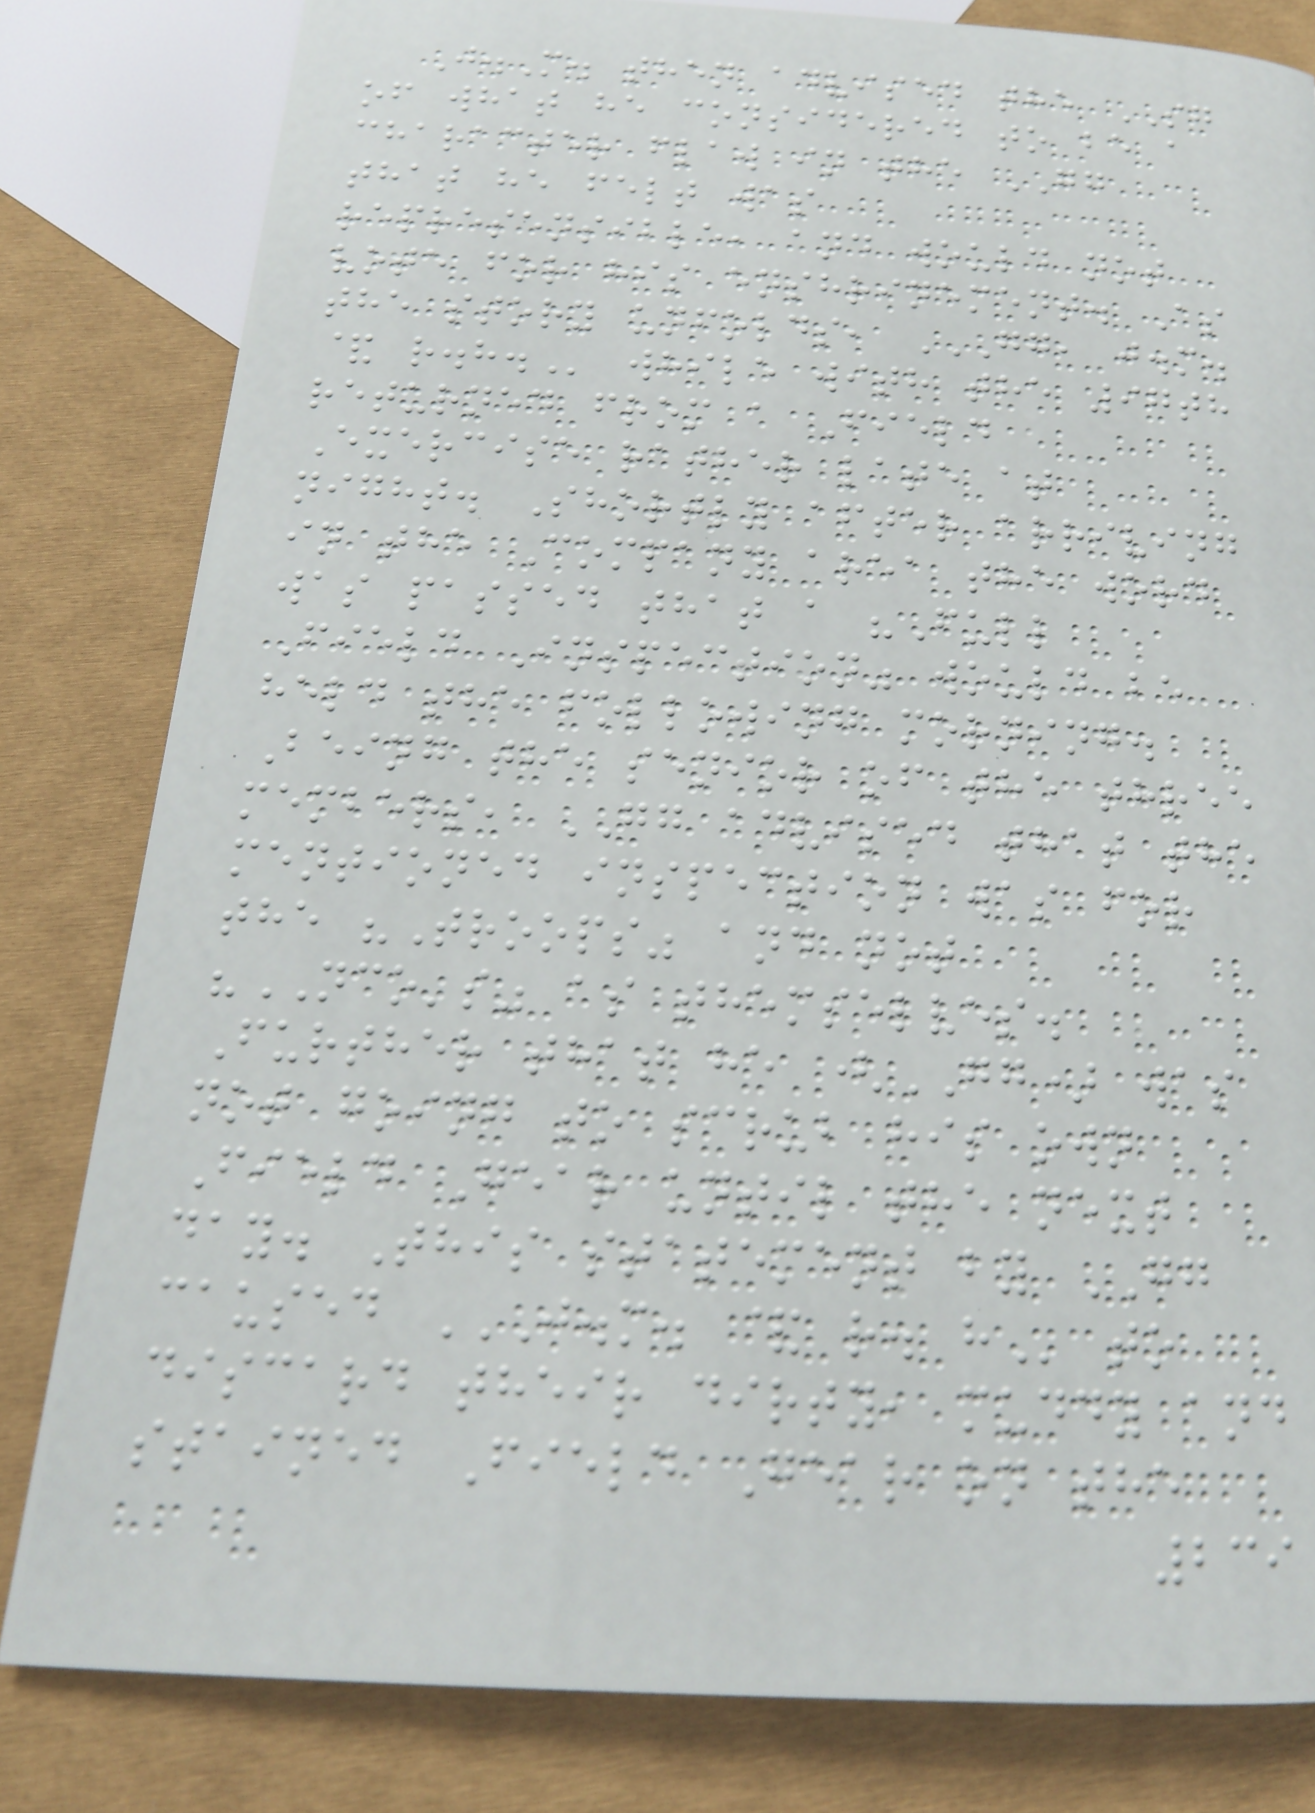J.M. then advised the SG
of what he considered to be a
character flaw in the GG
that he felt was
represensible, and would not
vote for his enshrinement. As
the story unfolds, GG, J.M.
& R.H. while with the 97th
returned from a Field
Exercise rather late at
night. Shortly after arriving
in the Company area the word
was passed that a "Full
Field Inspection" would be
held the following morning.
Being the senior of the three
members, GG advised that the
mentioned inspection was for
the "Troops" and not
"NCO's" as themselves.
Further that he (GG) was
not going to scrub his own
Field Gear until the next
day. This statement by GG
caused J.M. & R. H to
discard their dirty, muddy and
stained Field Gear on the
239
